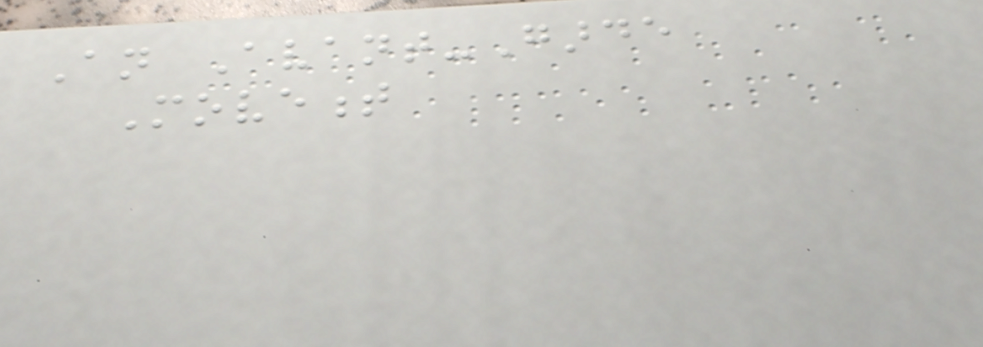An Avant-Garde
Movement
